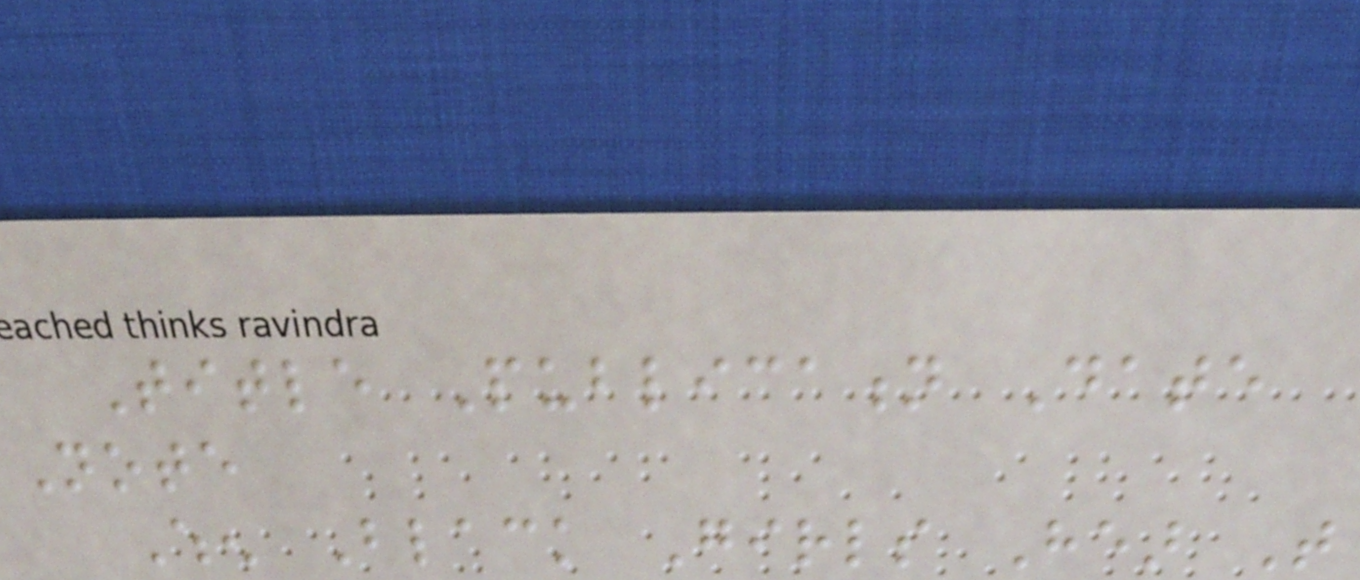Title Publication Date
Note
When Black Girls Hear That
